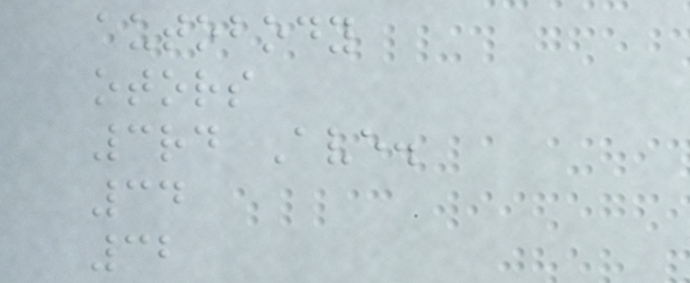autobody
otors
3rd Ave.
34
32
